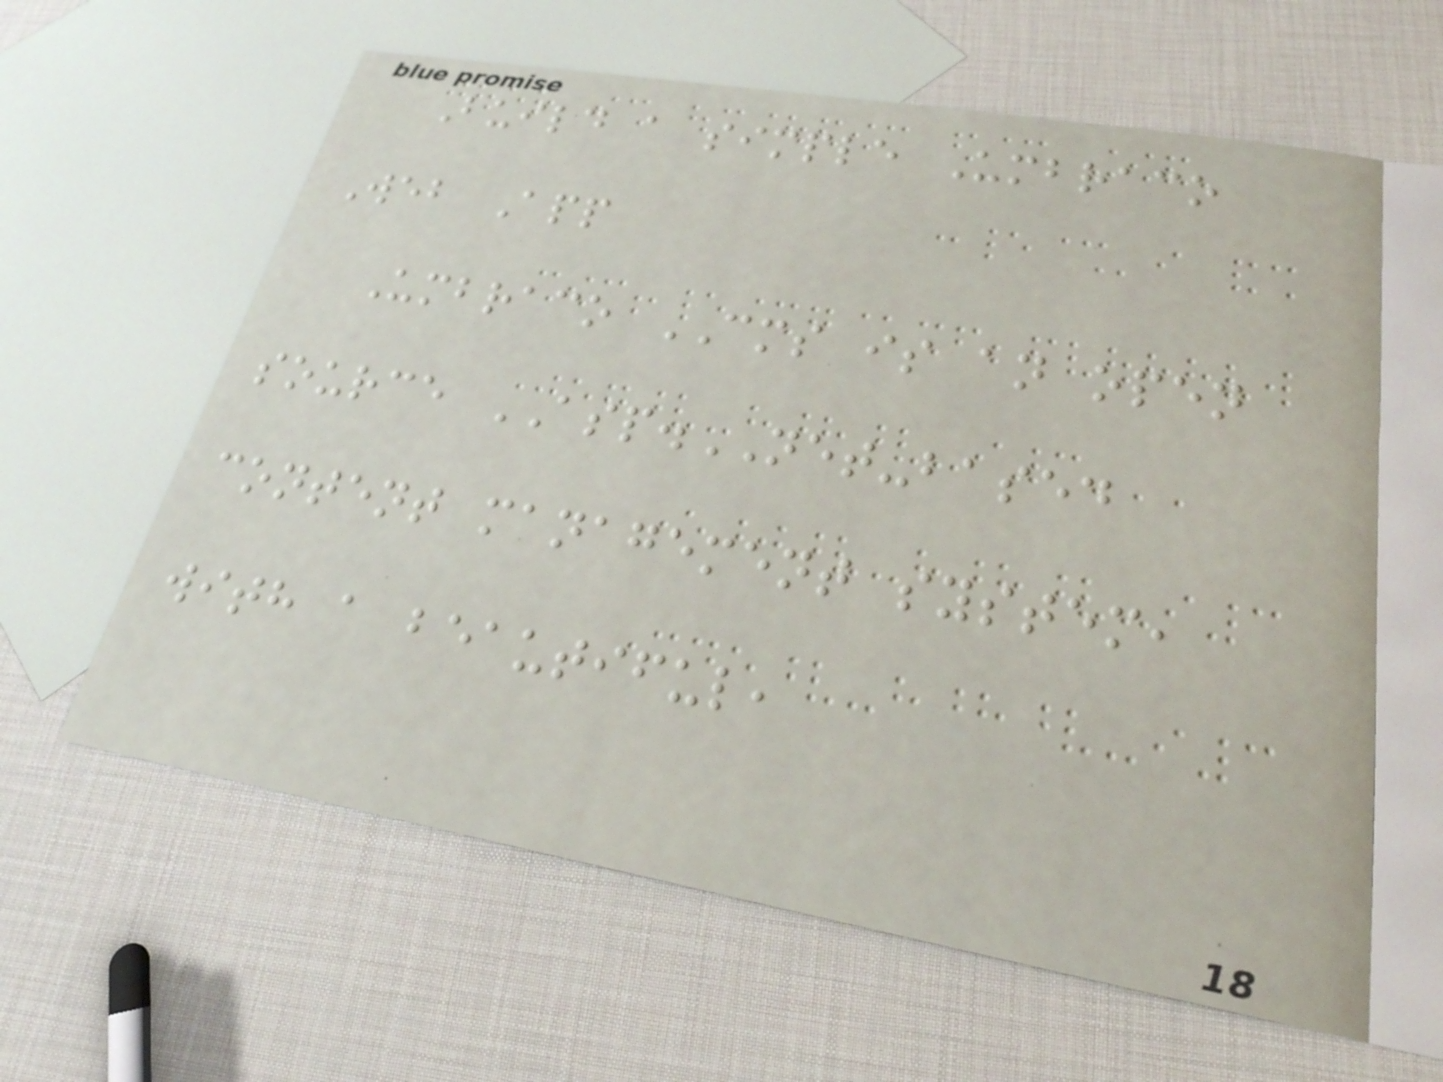Build a simple Umbraco
Web App
Umbraco CMS is an open
source ASP.NET-based
content management system,
with a beautiful,
